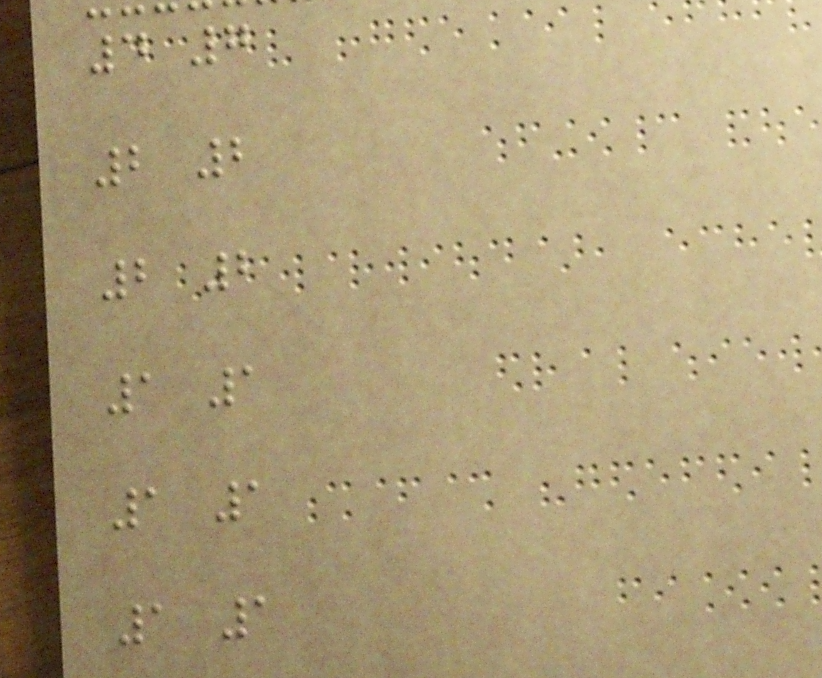4 7
2 2
2 2
1 1
1 1
1 1
